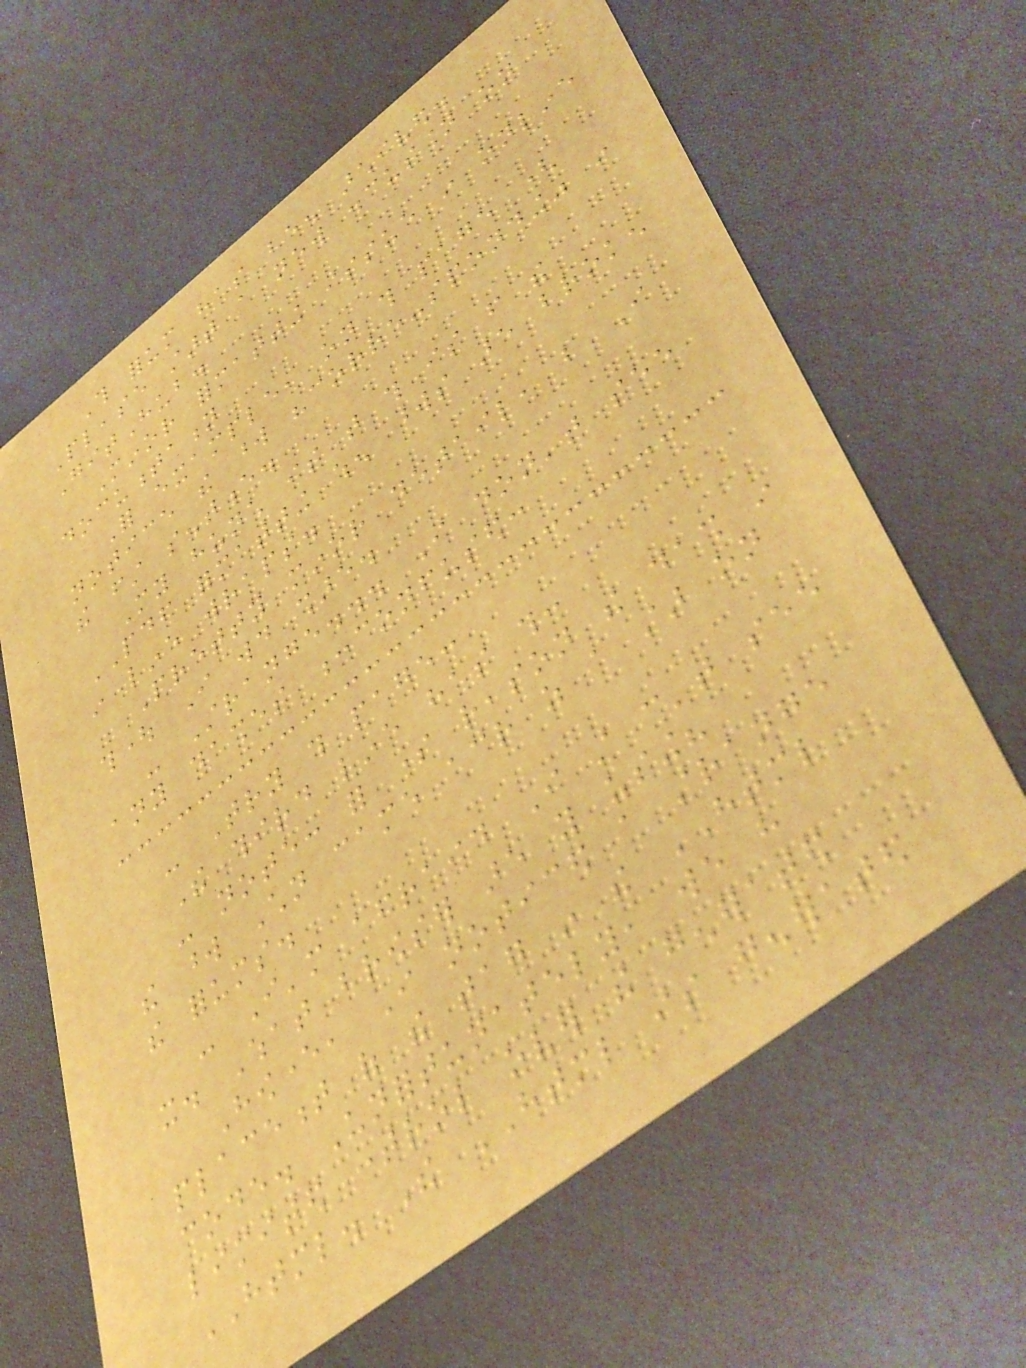This forum has been archived.
Please start a new discussion on
GitHub.
Minor formatting issue in online
documentation
For example, on this page (
notice the word "corre-sponding" in
the first sentence.
My hunch is that this is from the
PDF formatting when words are broken
in line wraps.
Pretty minor detail, but I
thought I would share.
- Strange... I don't see
any dashes :confused:
- Try this page:
The third line has this:
- note: for some reason the dash in
the word Children came across as a star on
the forums.
- I'm afraid I still can't see
it. What browser are you using?
However, I noticed a strange
placement of the tag in the HTML
code. Unfortunately, we have
limited control over the generated
HTML. The HTML is generated
